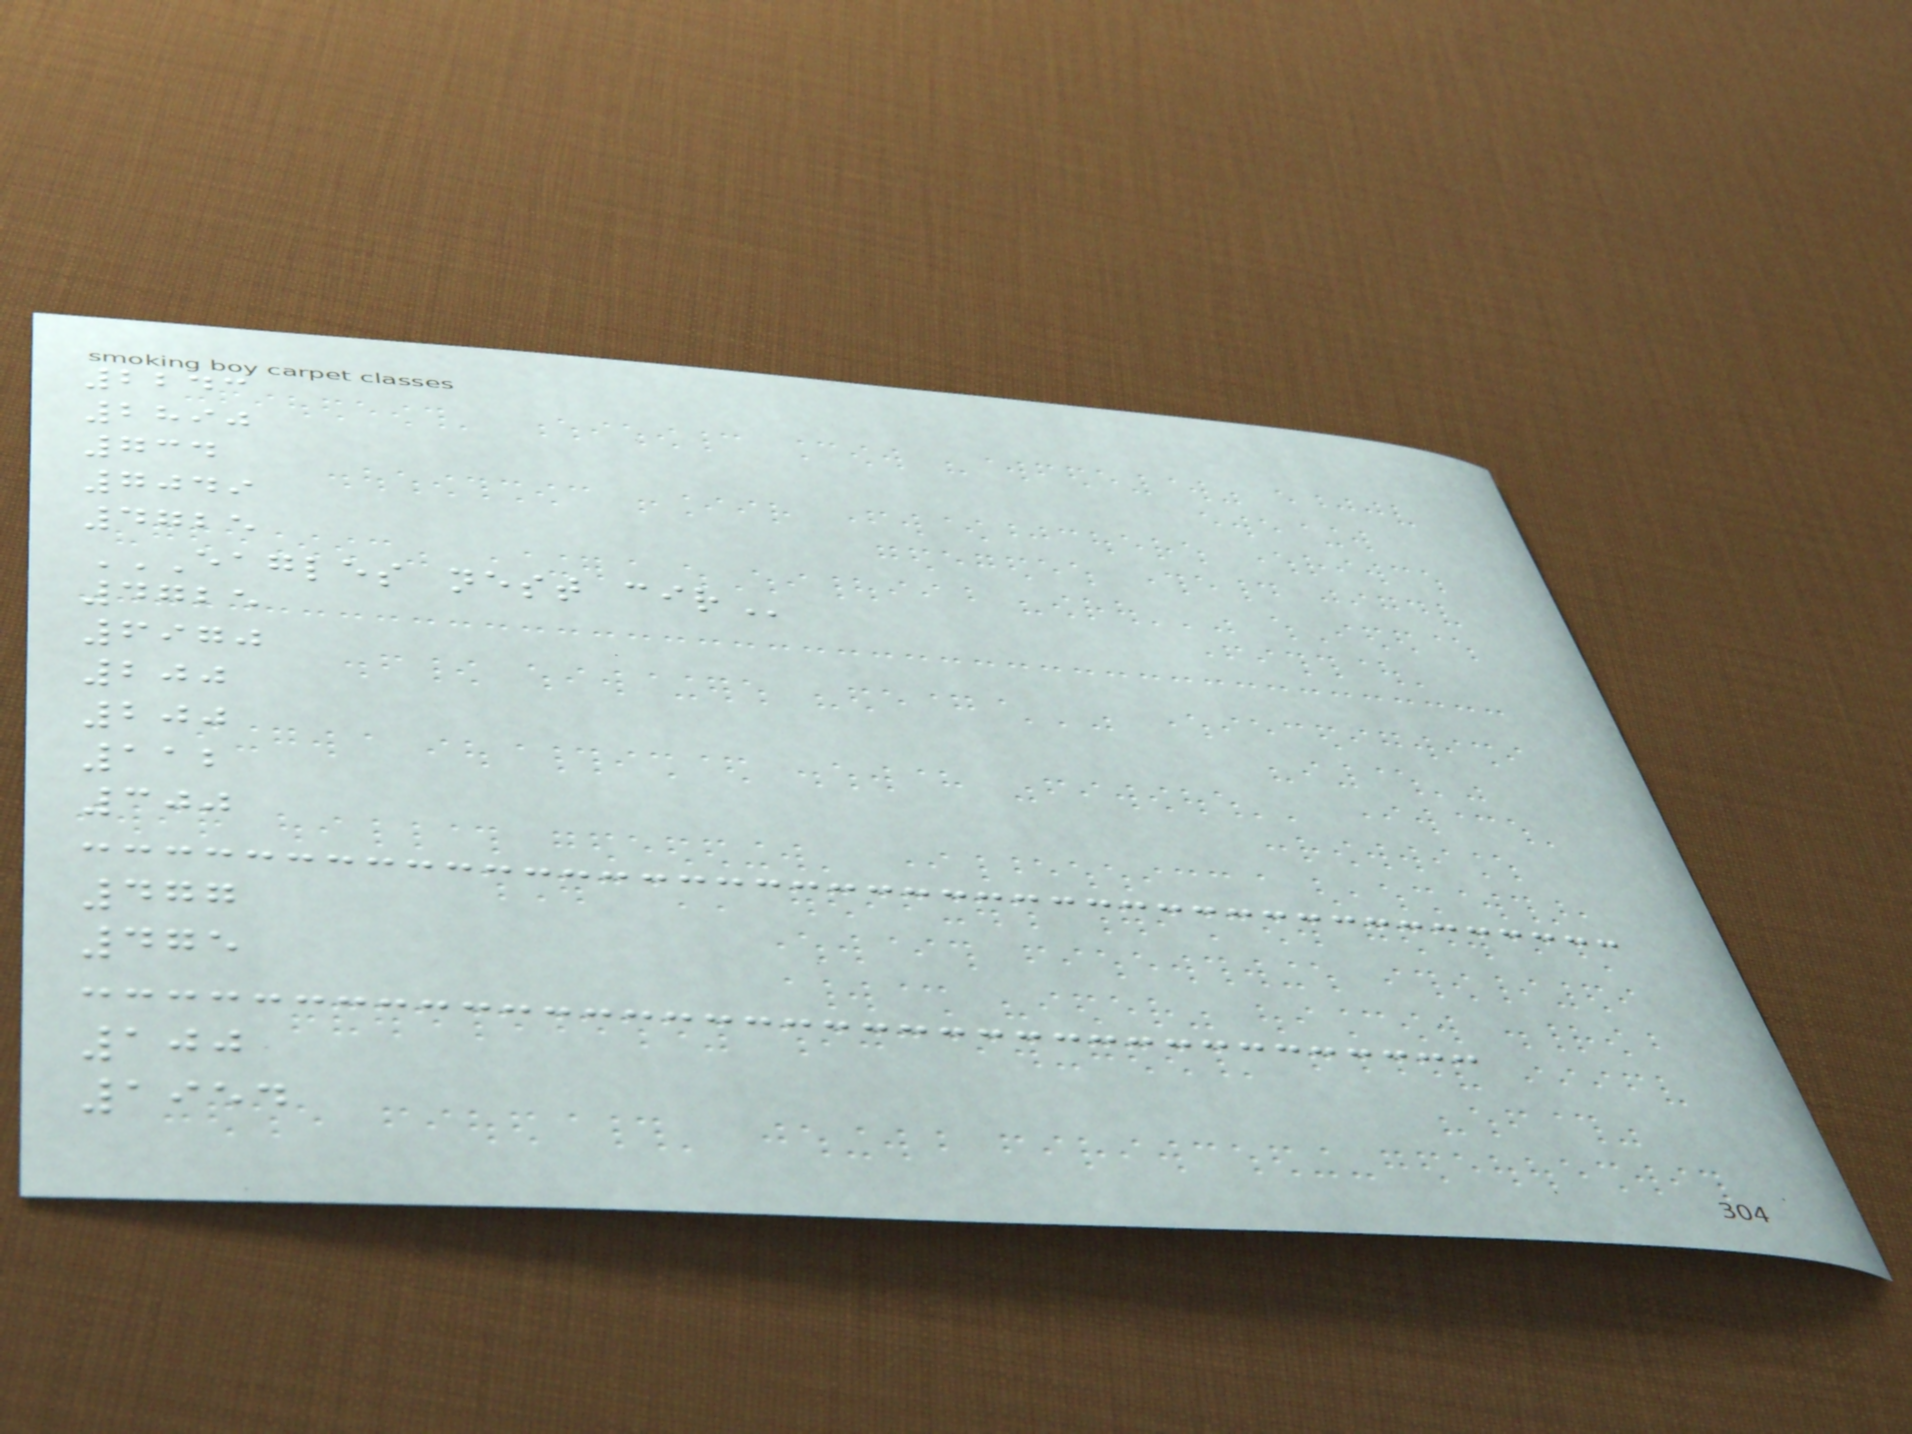2243
2890
734
7049
4725
EAGLES NEST CIR
4725
6970
200
200
112
300
477
475
100
1954
